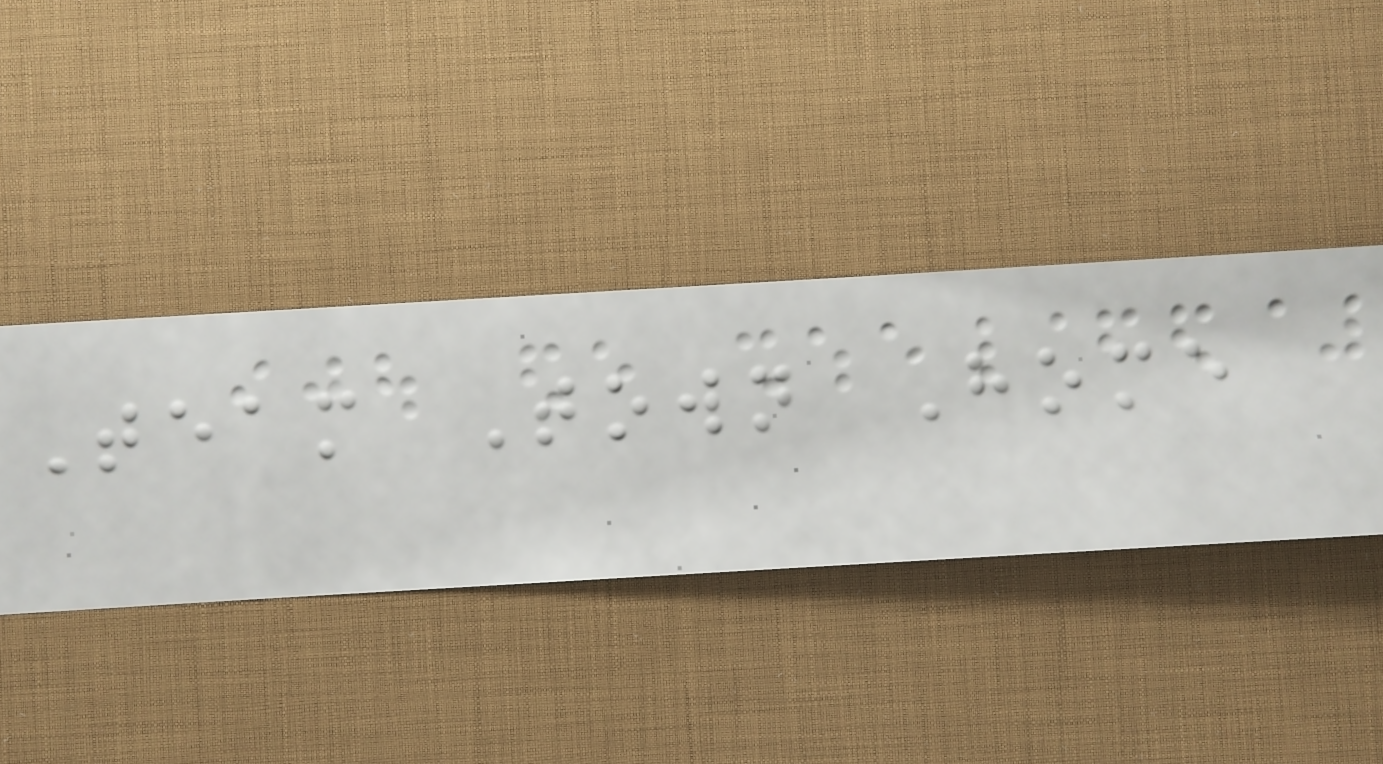Team Town Home
